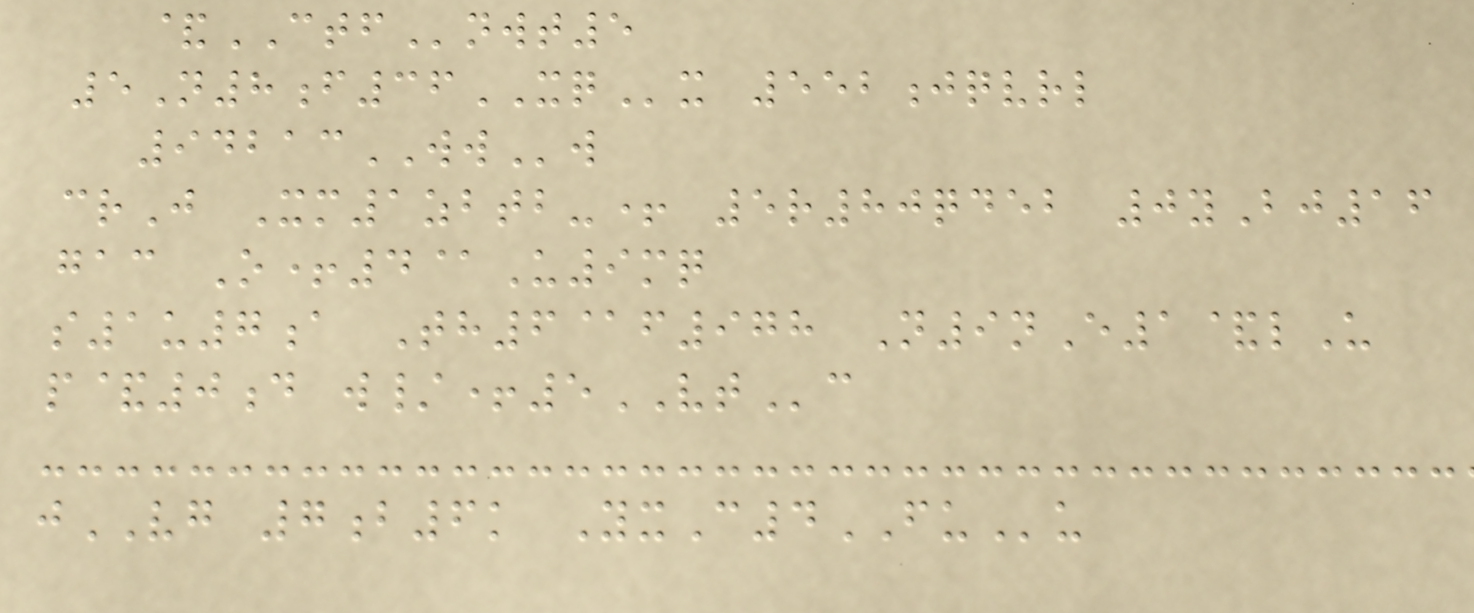&CTFnwt5
5N8f36XQx 552jqvrl
94213WWw
crJ Xm1zbtb-+ 5r80qdeb 0yBj16
gac O+4@U9mq
s1u7a Th6@f978 N9nE1&lU
p&0d w/+5VTc
jVG 7b6k YxC4FUu
